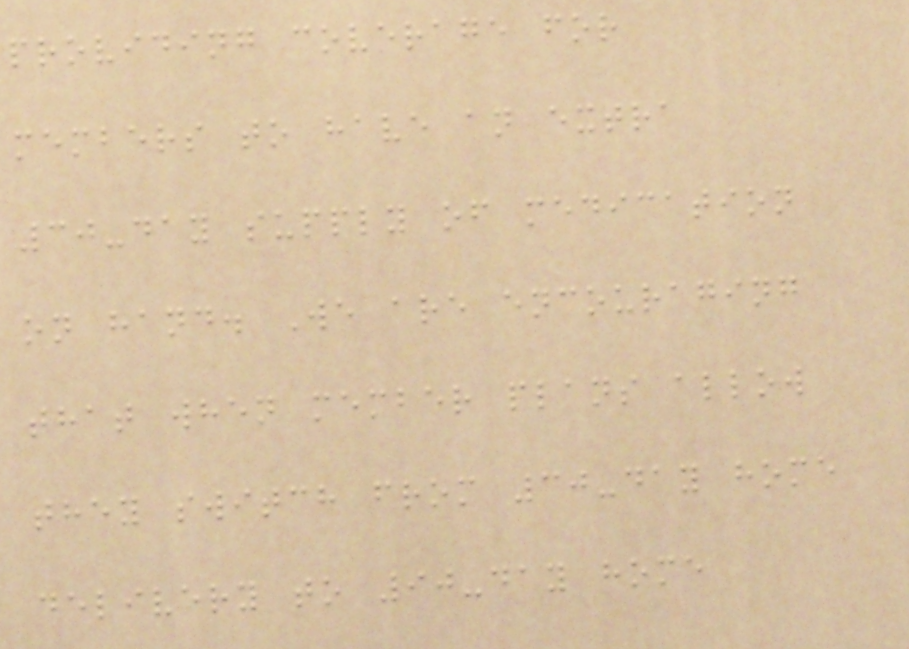providing coverage for
members to have an extra
30-day supply of medication
on hand. We are encouraging
that when member plans allow
they switch from 30-day home
delivery to 90-day home
